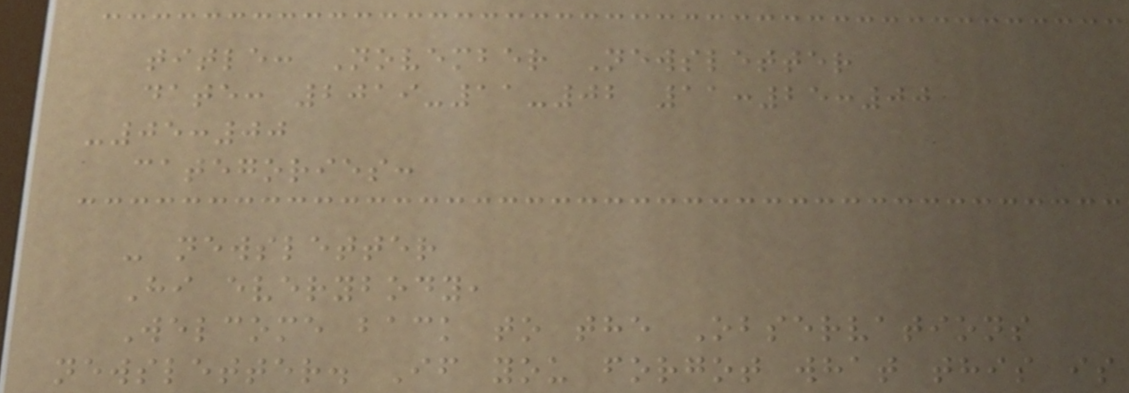title: November Newsletter
date: 2019-11-02 11:25:00
-05:00
categories:
- newsletter
Hi everybody,
Welcome back to the Observations
newsletter. If you forgot what this is
